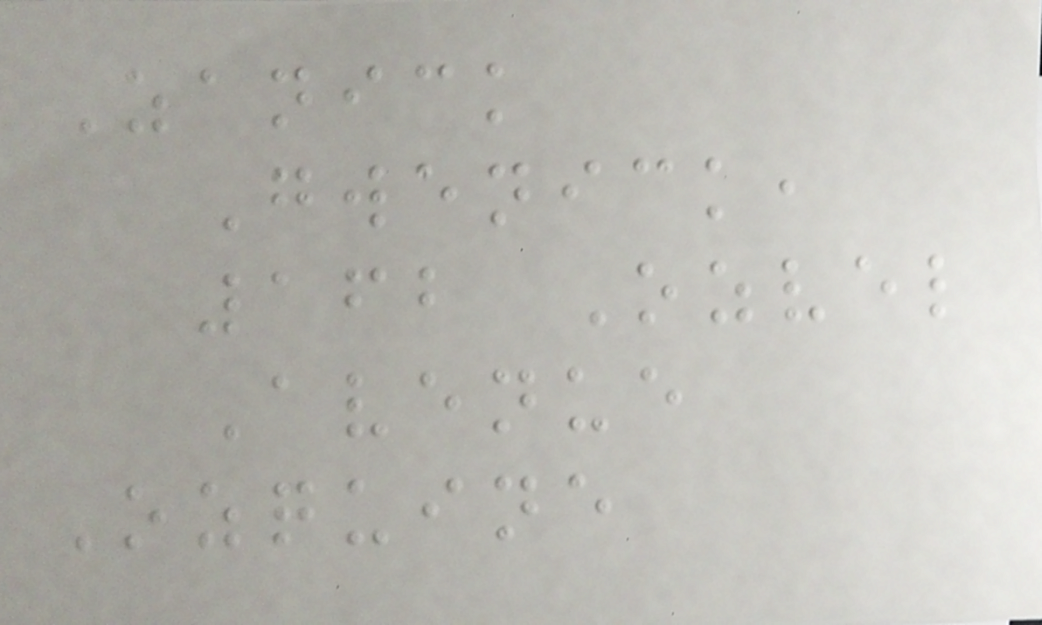Zanick
Gwenick,
162 Ozvel
Avenue
Ozquine
